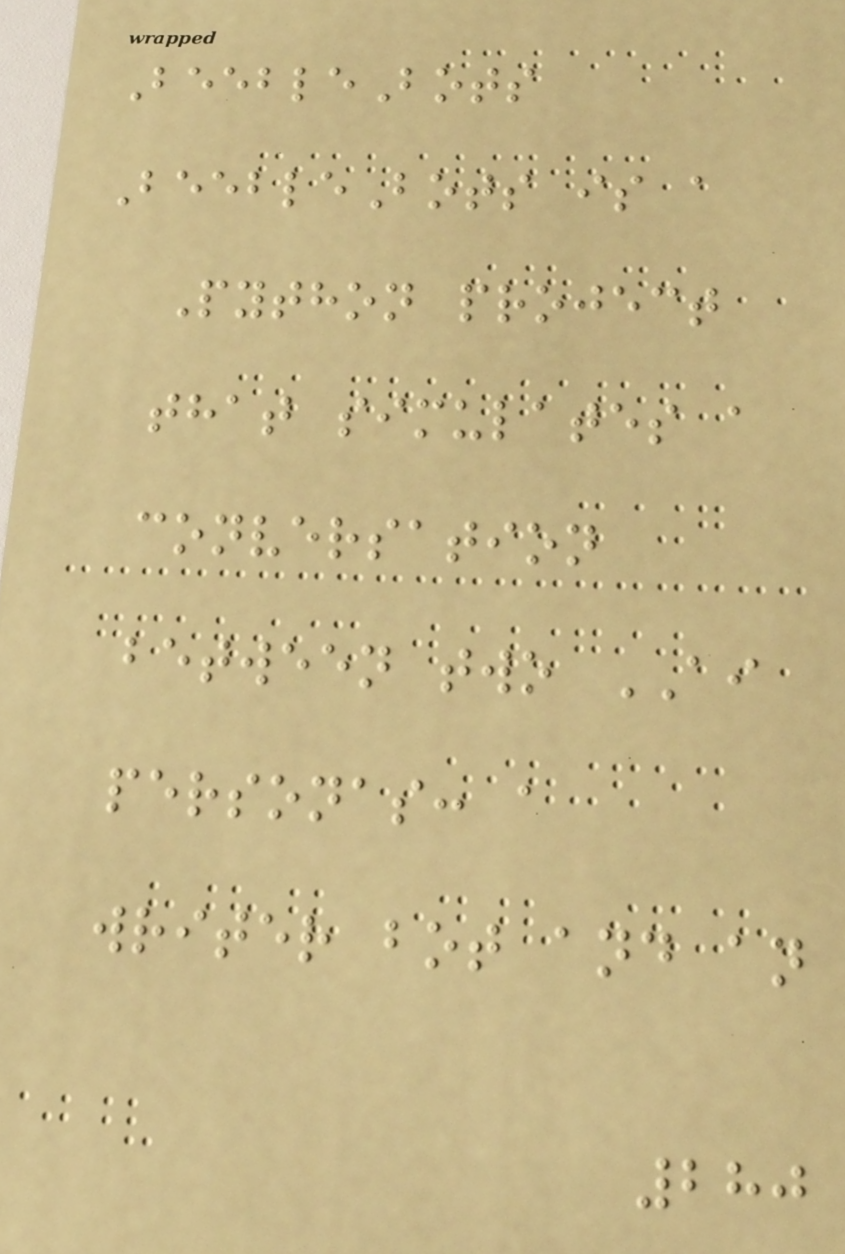BeebleBots
BeebleBots is a
Python project
that simulates a
conversation
between two AI
personas: a
writer bot and an
280
